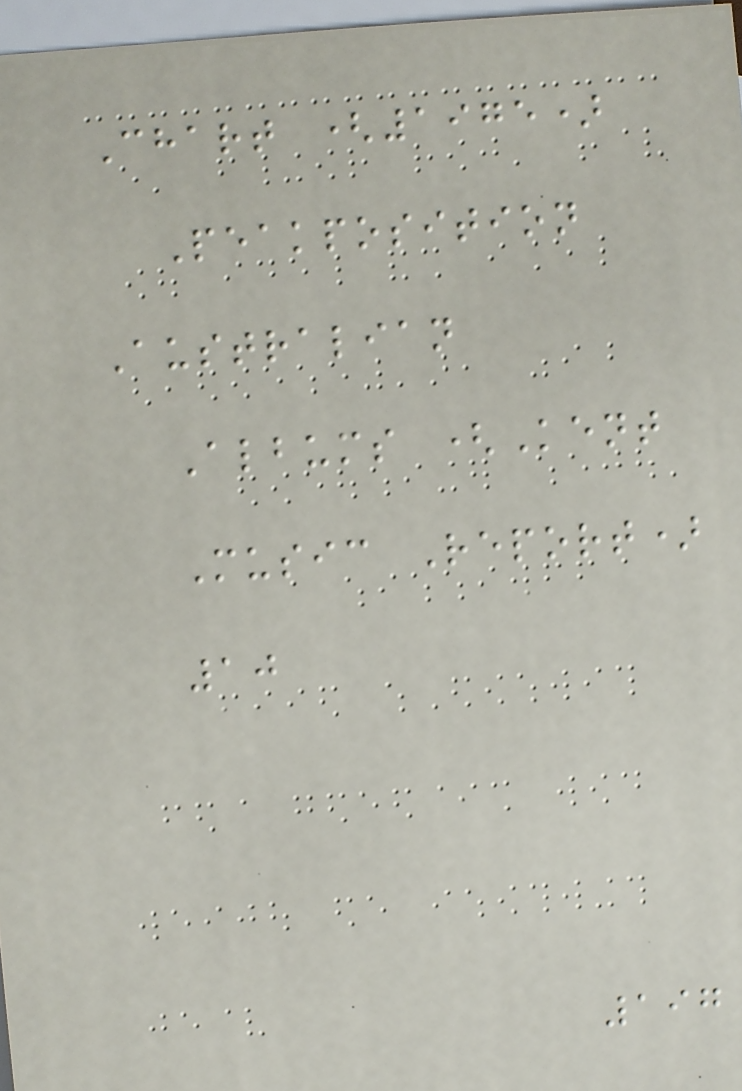Chart (1975)
Peakposition
Australian
Albums (Kent
Music Report)
10
197
